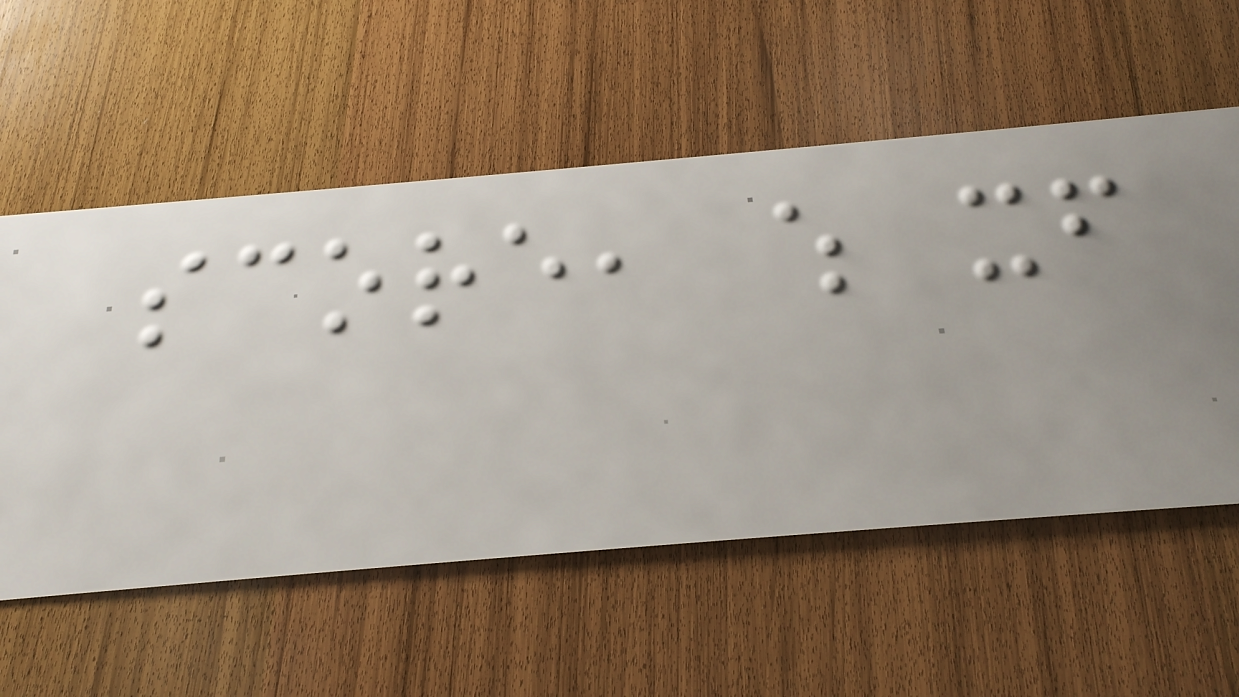score, which itself
